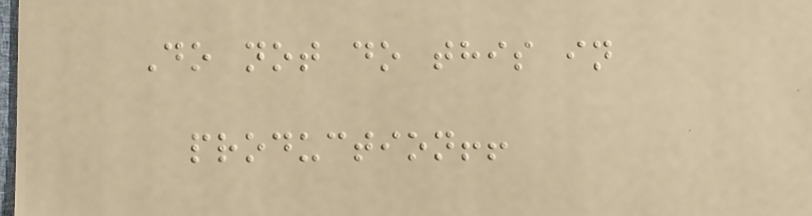Do not do this in
production!!
